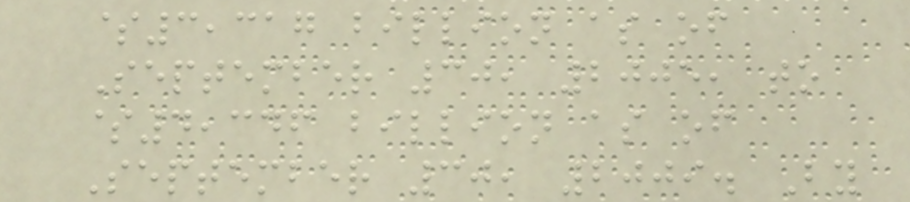$3,317 billion as of
September 30, 2005, to
$4,346 billion as of
September 30, 2009. By
